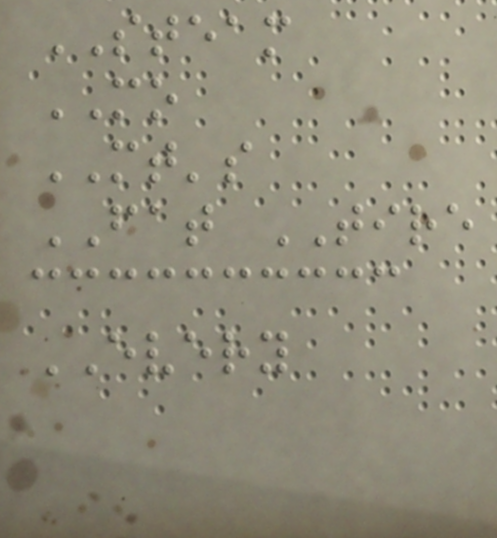STEAM
MO
MT's
FAT TIRE
EVERY
